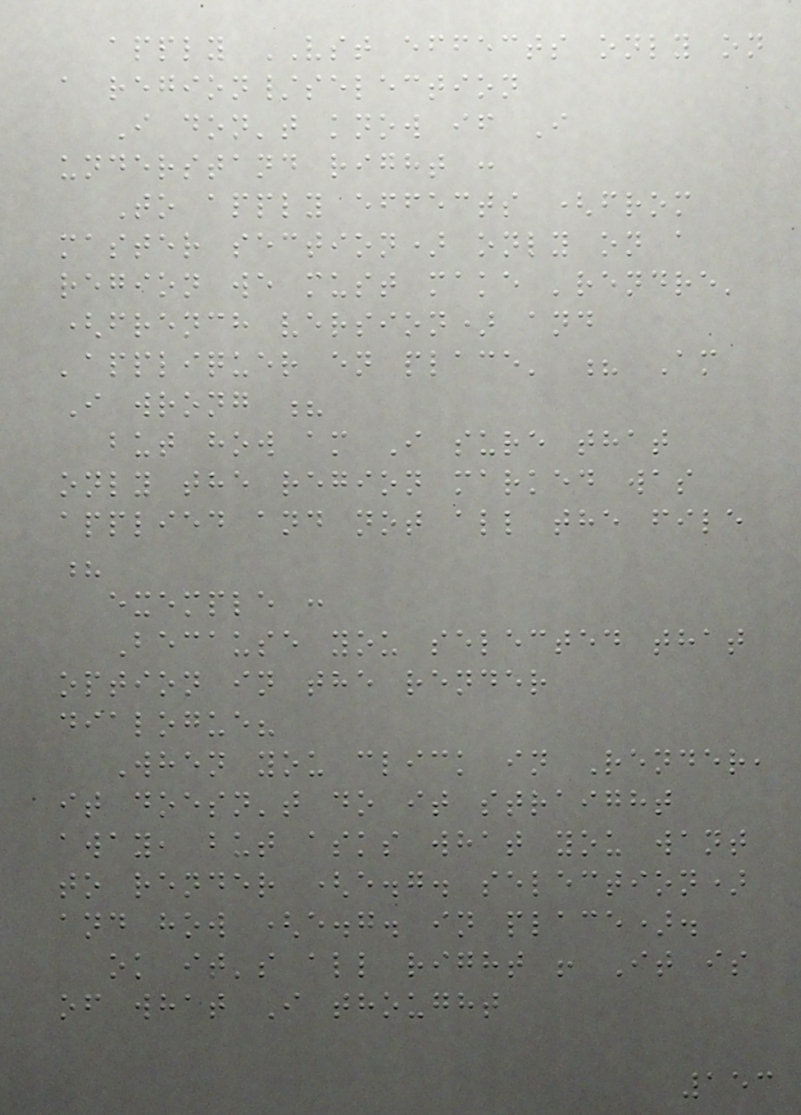apply VST effects only on
a region/selection
I don't know if I
understand right :
To apply effects (from
master section) only on a
region we must make 'rendre'
(french version) and
'appliquer en place' ? Am
I wrong ?
but how am I sure that
only the region marked was
applied and not all the file
?
exemple :
Because you selected that
option in the render
dialogue?
When you click in Render,
it doesn't do it straight
away, but asks what you want
to render (e.g. selection)
and how (e.g. in place).
ok it's all right ! It is
of what I thought
153
